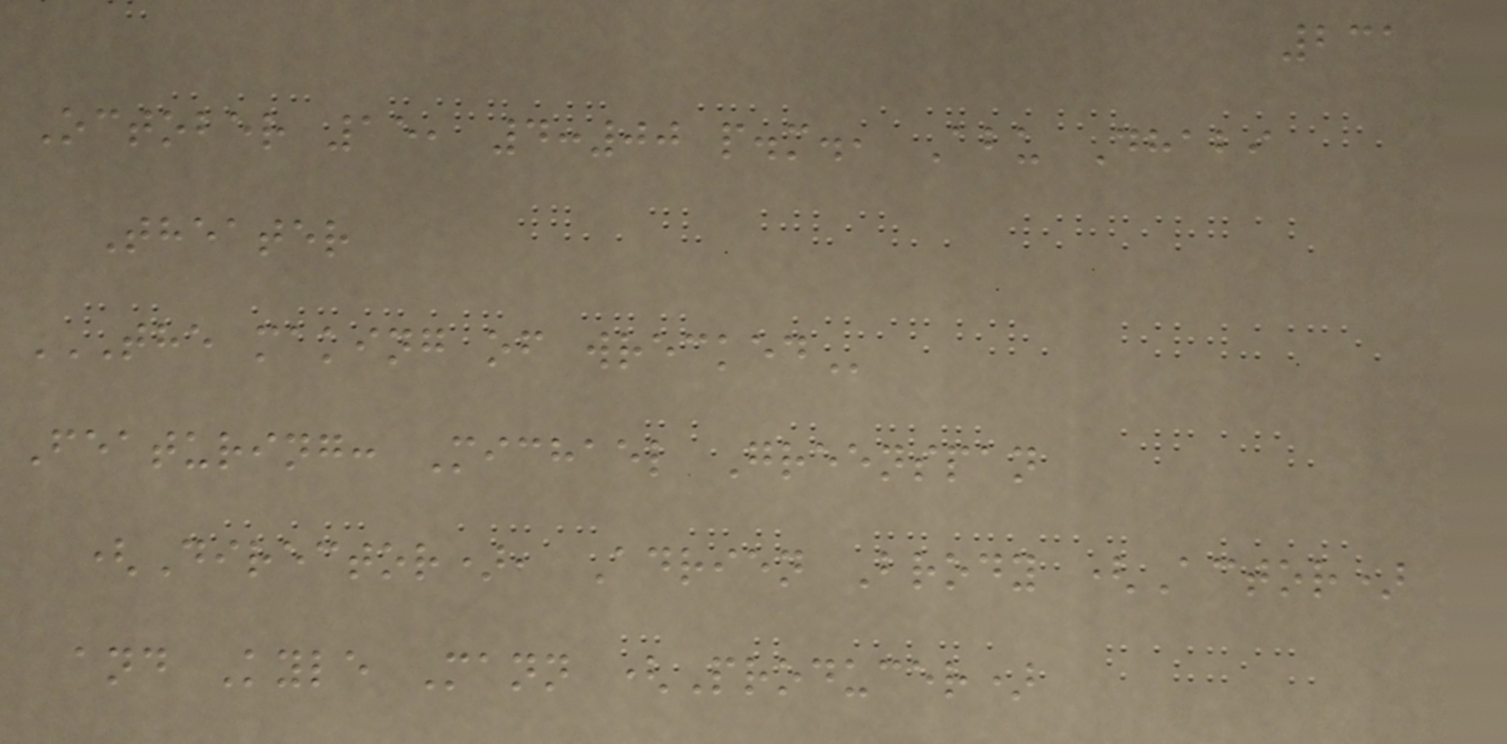231
October 15, 4:00 p.m., Abu Dhabi
Theater
THE MAKING OF WRECKED
Featuring: Michael Greenspan
(Director), Adrien Brody (Actor)
and Kyle Mann (Producer)
